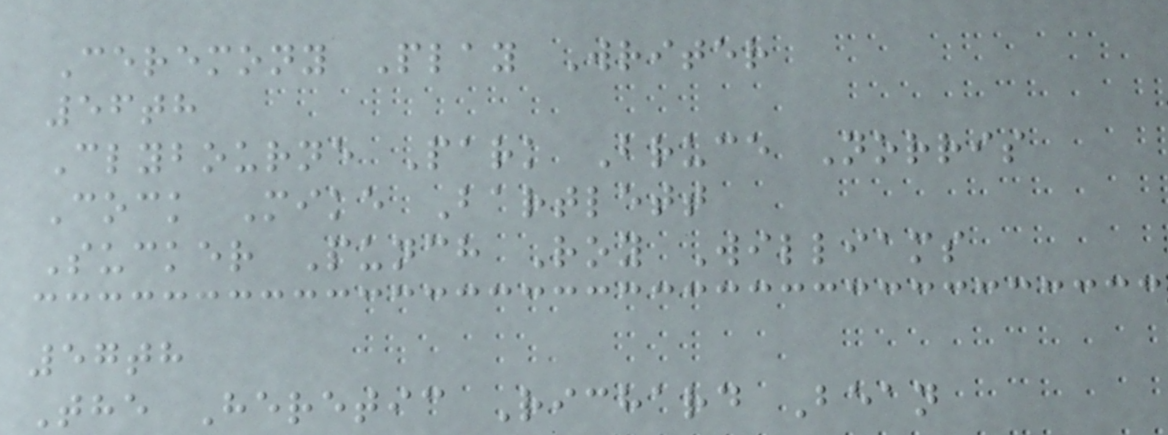Ceremony Play Writer
56th
Clybourne Park Bruce Norris
Cock Mike Bartlett
Sucker Punch Roy Williams
57th
The Heretic Richard Bean
